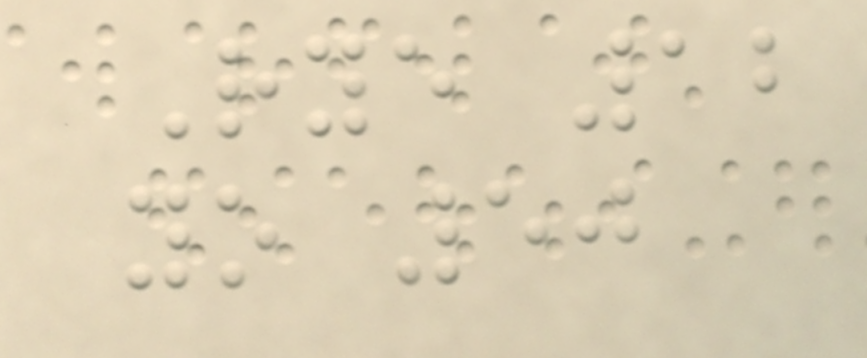Rye 12
yo 50
